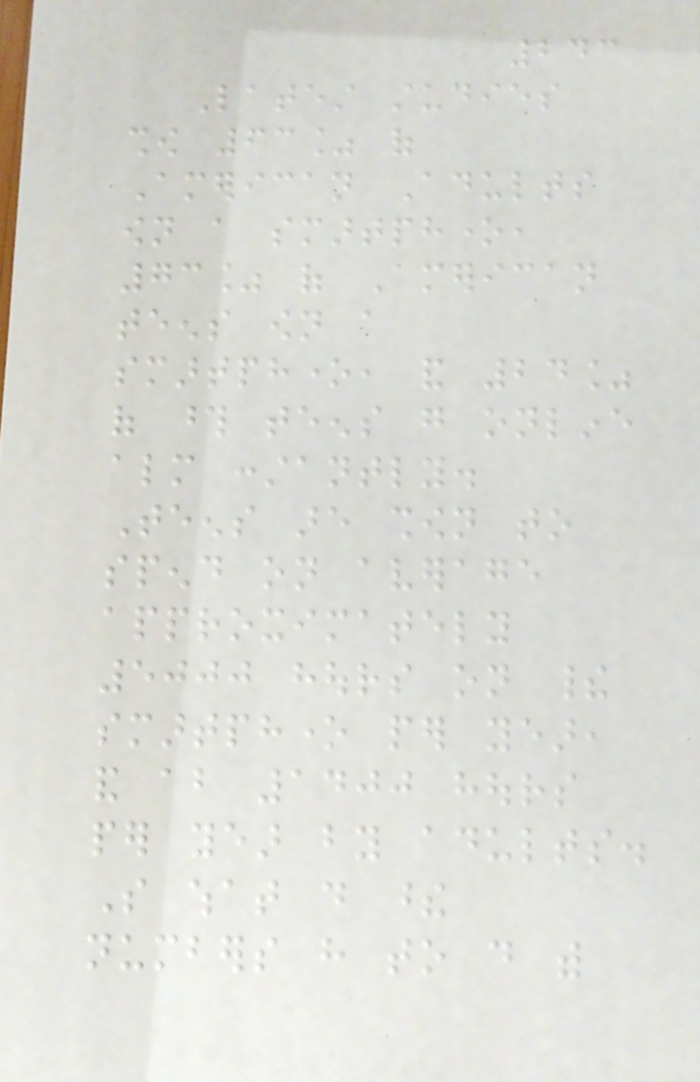243
Latest studies
show 63% of
American Adults
own a smartphone,
73% of American
teens own a
smartphone, and 24%
of those teens go online
almost constantly.
Teens are shown to
spend on average
approximately
5000 hours on their
smartphone per year,
and about 1400 hours
per year by adults.
So what do these
numbers have to do with
